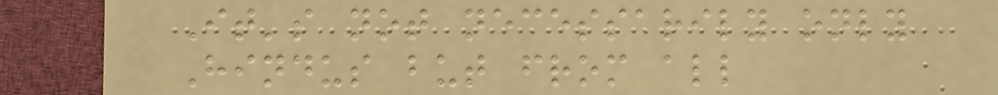It's not necessarily only
Hindus but from all
